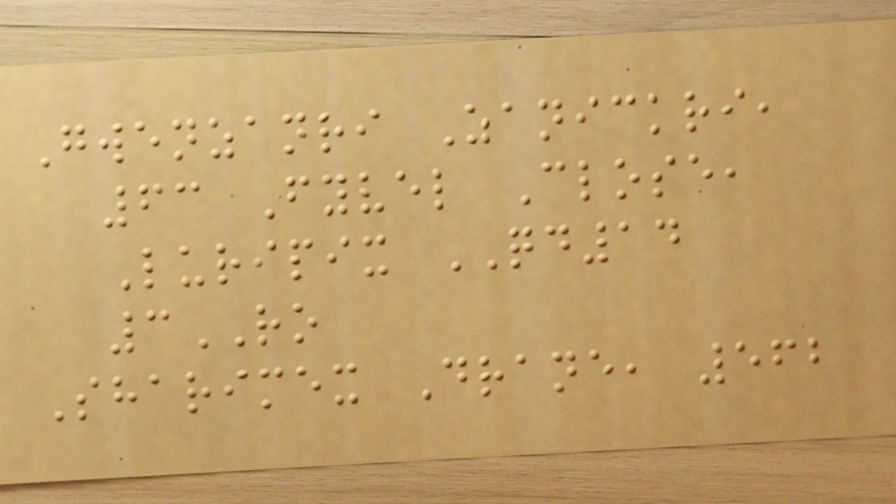Gwenzanri Zanickri,
63 Fyvel Close,
Luripix QD14
3RO
Sharimex Drane, 562
